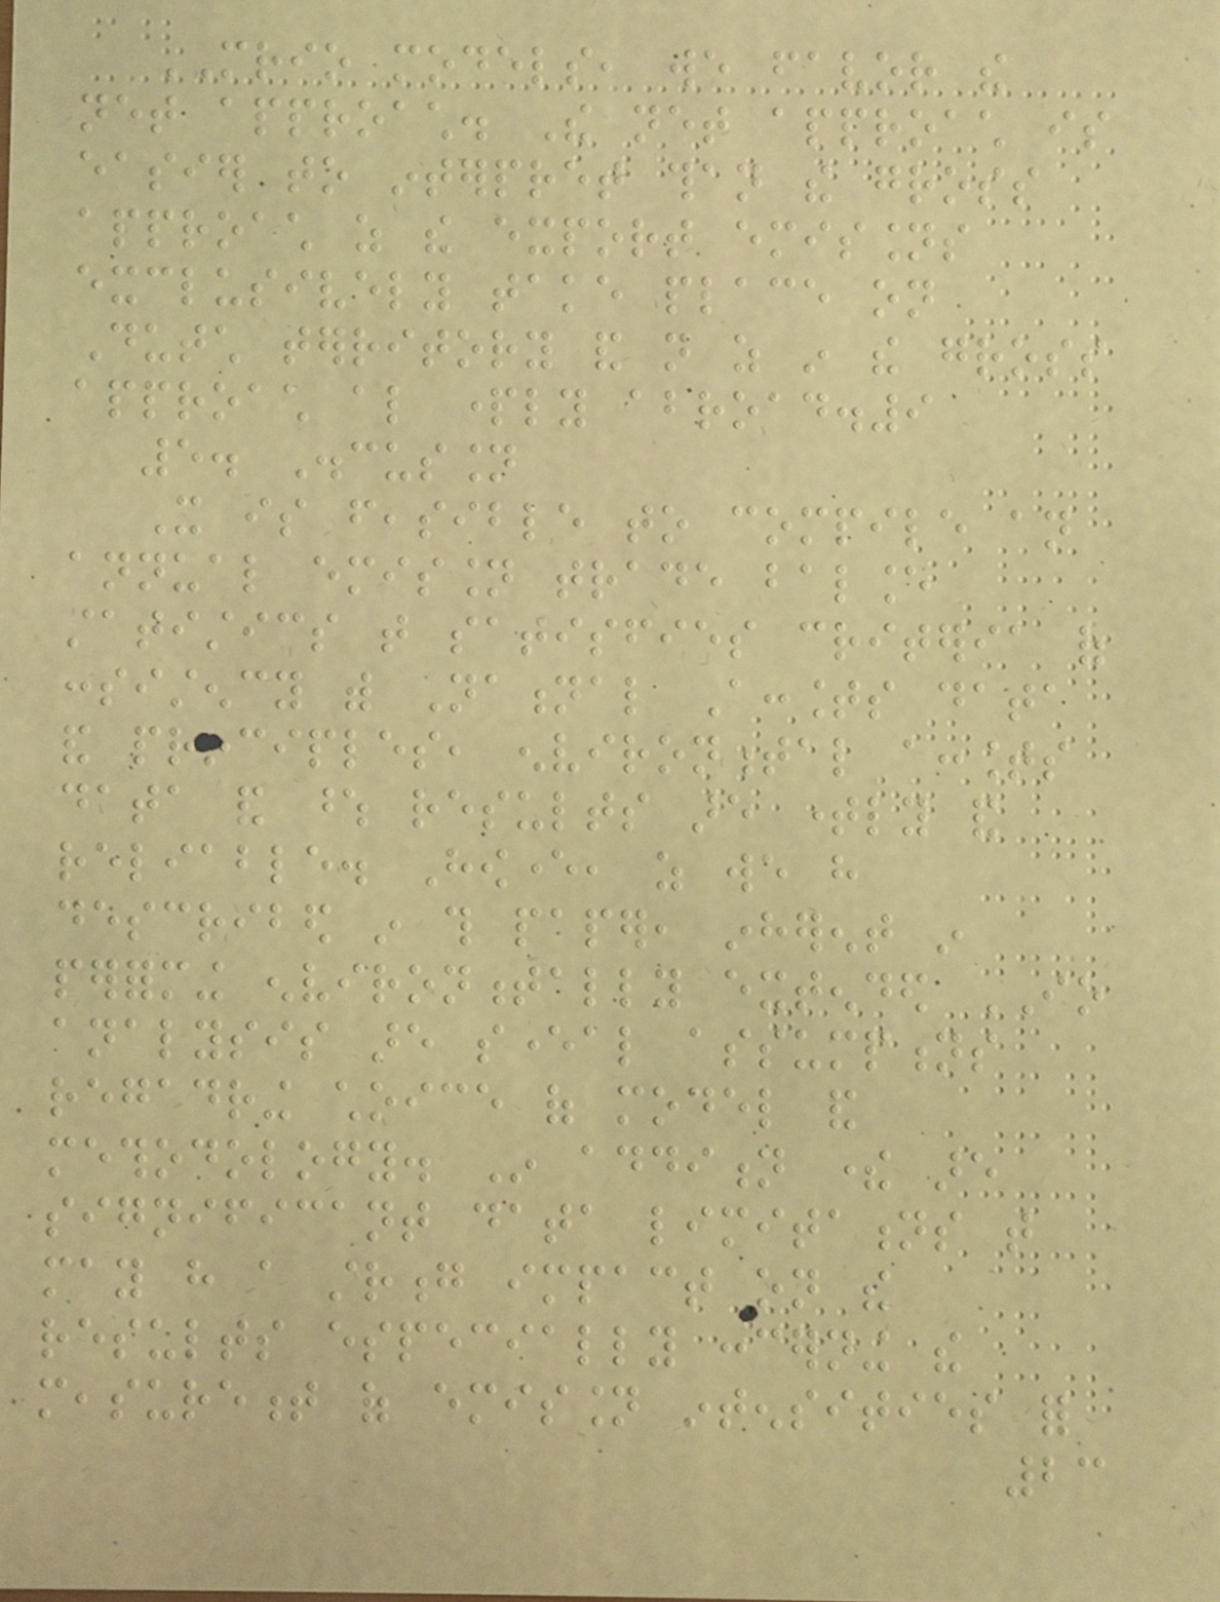MRIO models, we favor the
net approach. The net approach is
easier to interpret than the gross
approach as the export emissions
exclusively take place on
Dutch territory and not as in the gross
approach also partly abroad.9
5. Discussion
It is feasible to compile an
annual emission trade balance
statistics that satisfies criteria of
consistency with National Accounts data
and principles, environmental accounts
data and whose results are timely and
reliable. However, as we have
described in this paper, inherent in
performing environmentally extended IO
analysis are several assumptions
regadring choice of model and
methodology. In addition there are
significant data limitations that
may have a strong impact on the
results especially concerning the
measurement of emission intensities for
23
